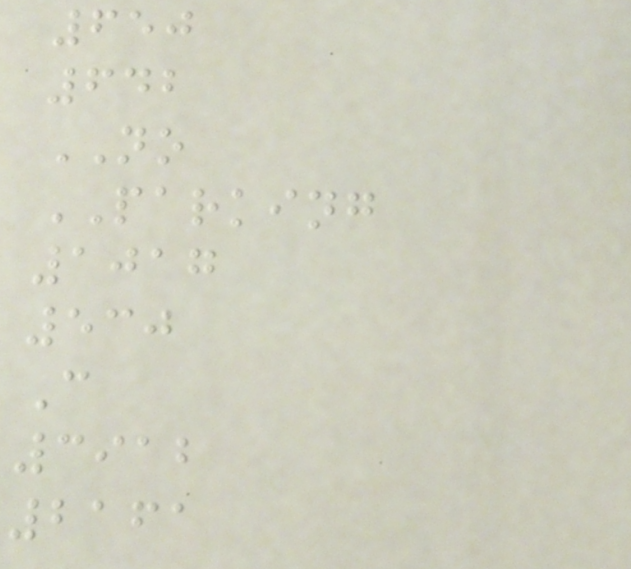650
642
NO
PARKING
1017
530
C
3912
2161
